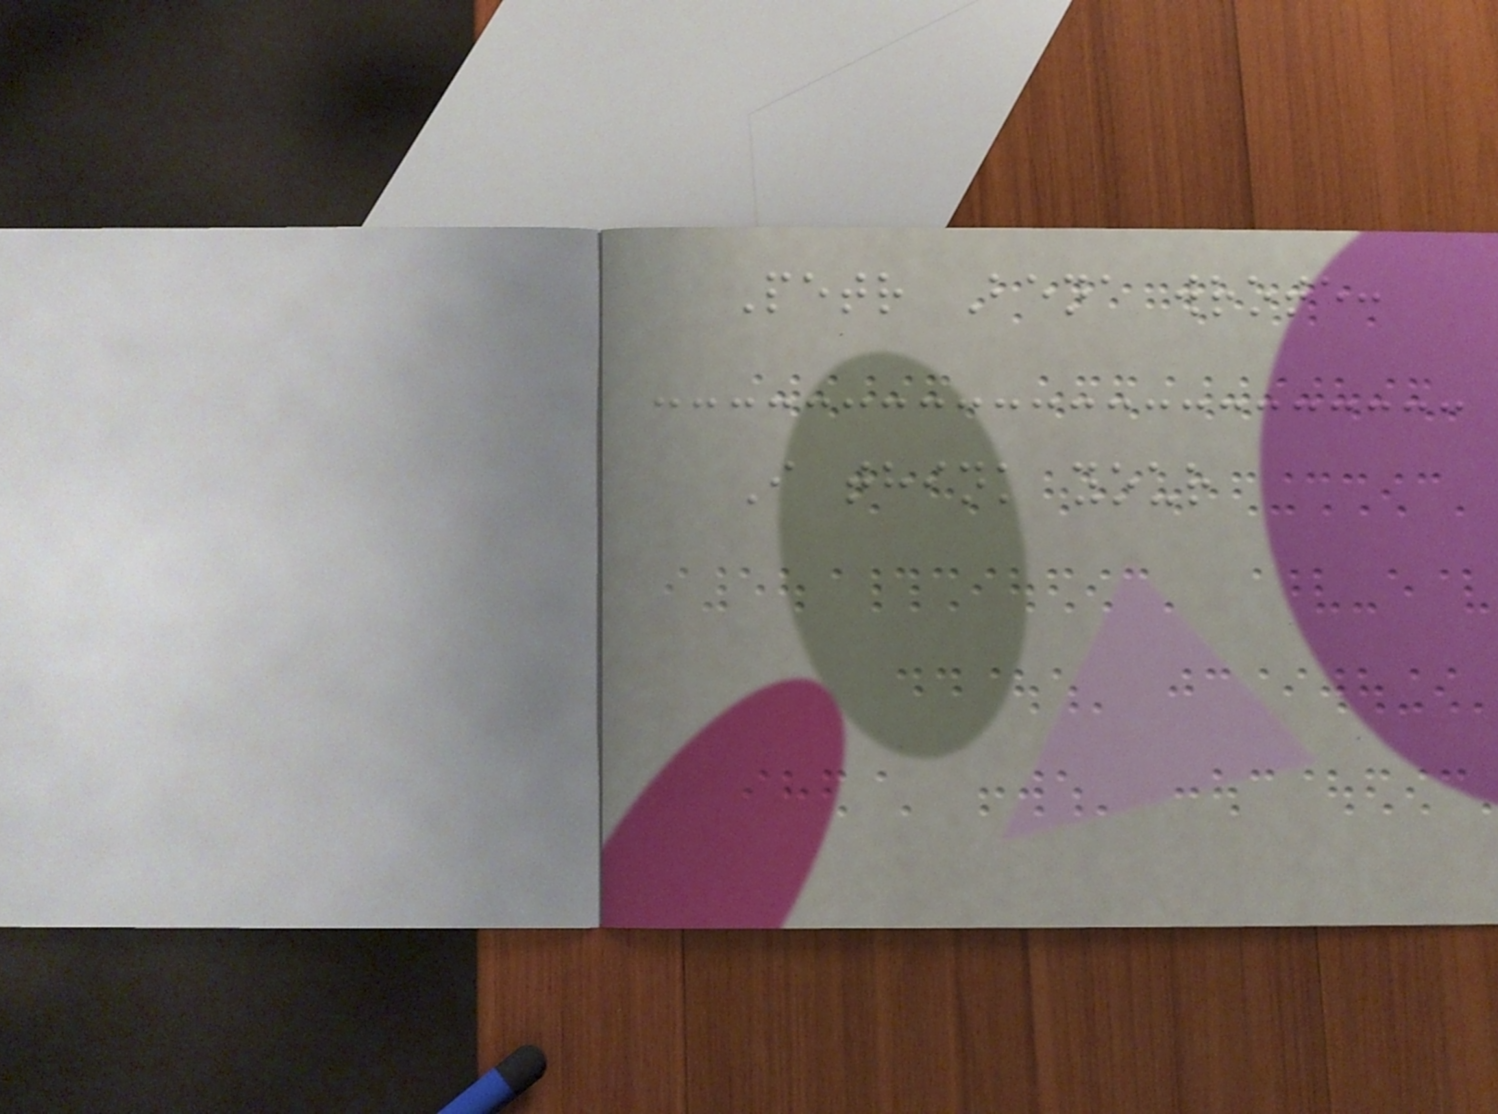Petr Bena wrote:
I think your
